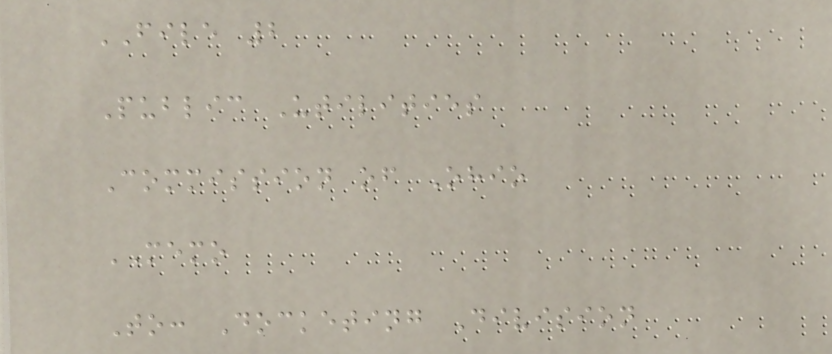FILE 2
Public Utilities
Commission of Ohio
MEMO
To: Docketing Division
